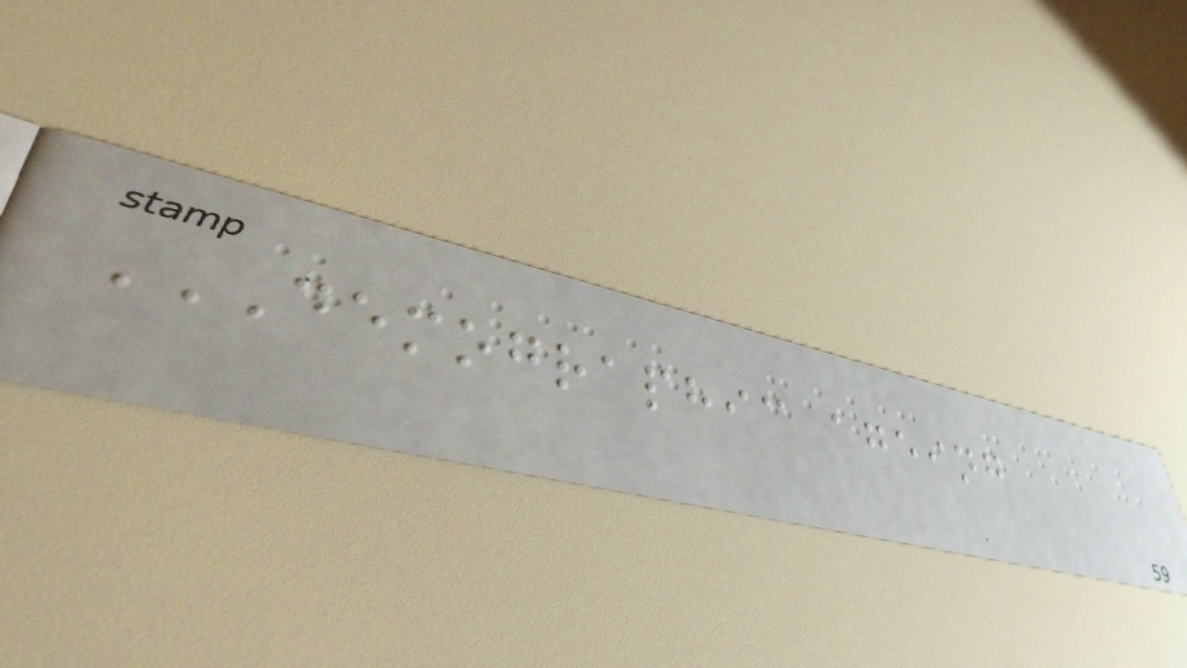DEMOGRAPHIC AGEING
